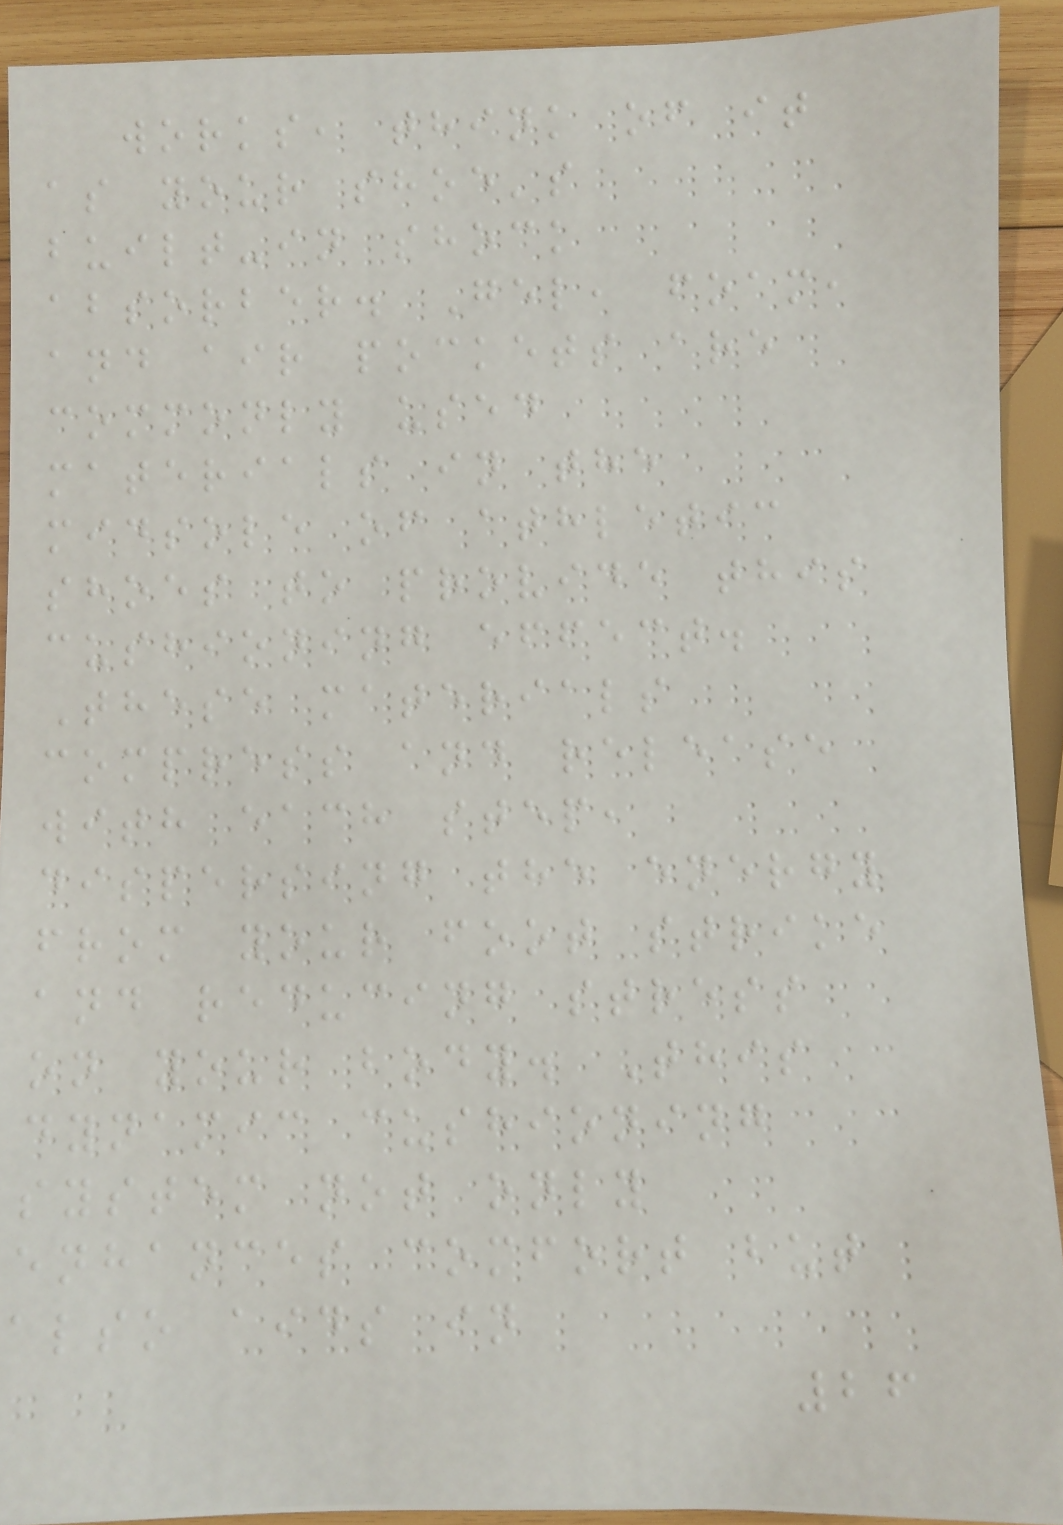works, think of it
as your shoe's
built-in shock
absorber. Gel, foam,
and air pockets are
commonly used
materials in the
midsole of athletic
shoes to provide this
cushioning effect.
These materials
compress and release
with each step,
dispersing the energy
from your foot strike
and reducing stress
on your body. This
dynamic cushioning
system not only
enhances comfort but
also aids in
26
